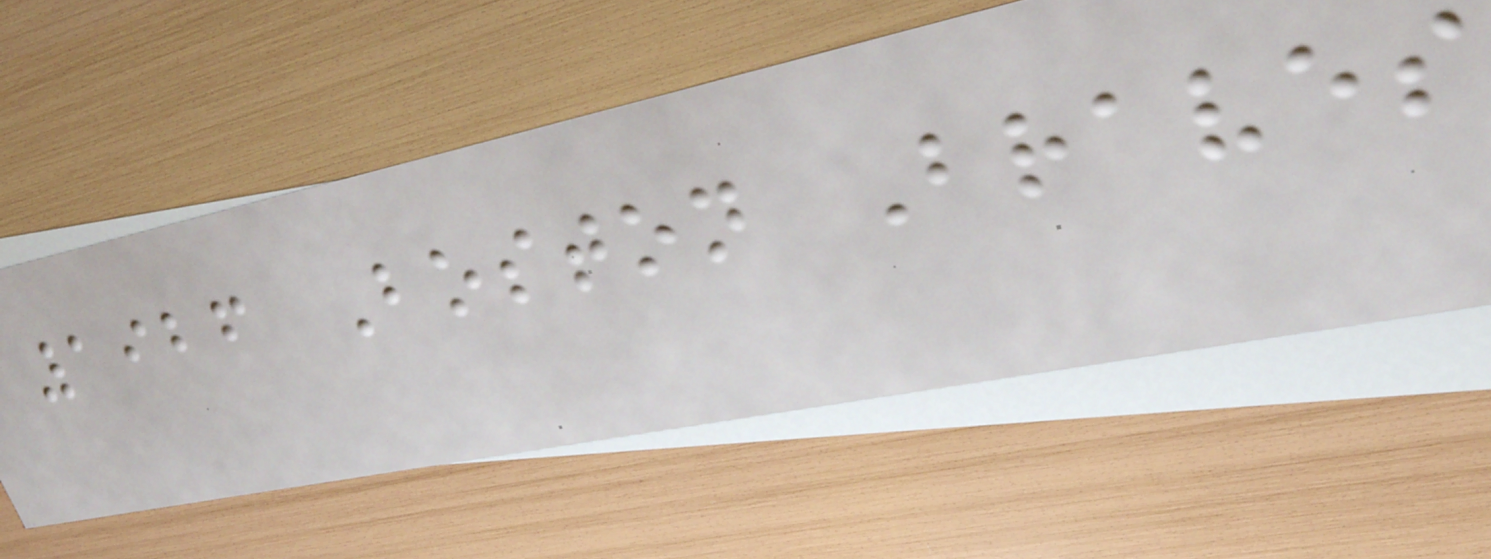1926 Boston Braves
